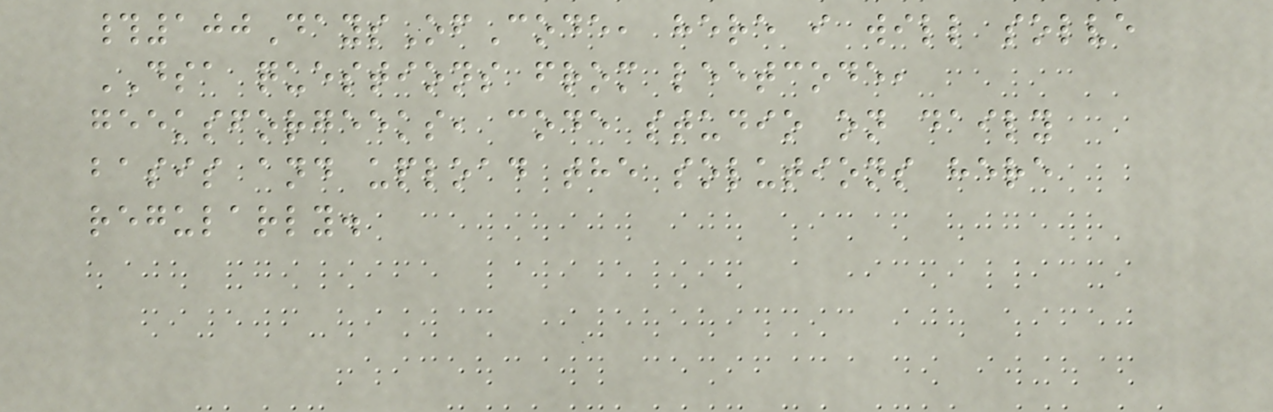#100DaysOfCode, here i will solve
DSA questions from leetcode,
geeksforgeeks, code studio on daily
basis and upload the solutions here
regularly.
